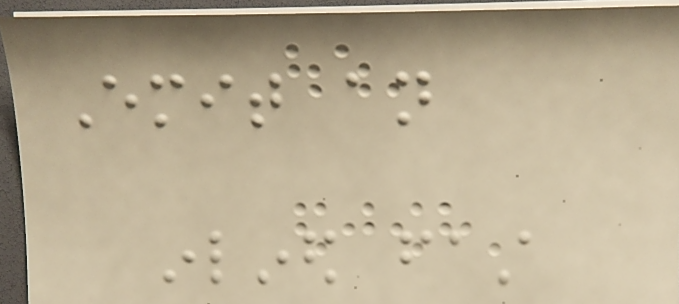Emit an
inlined fast
